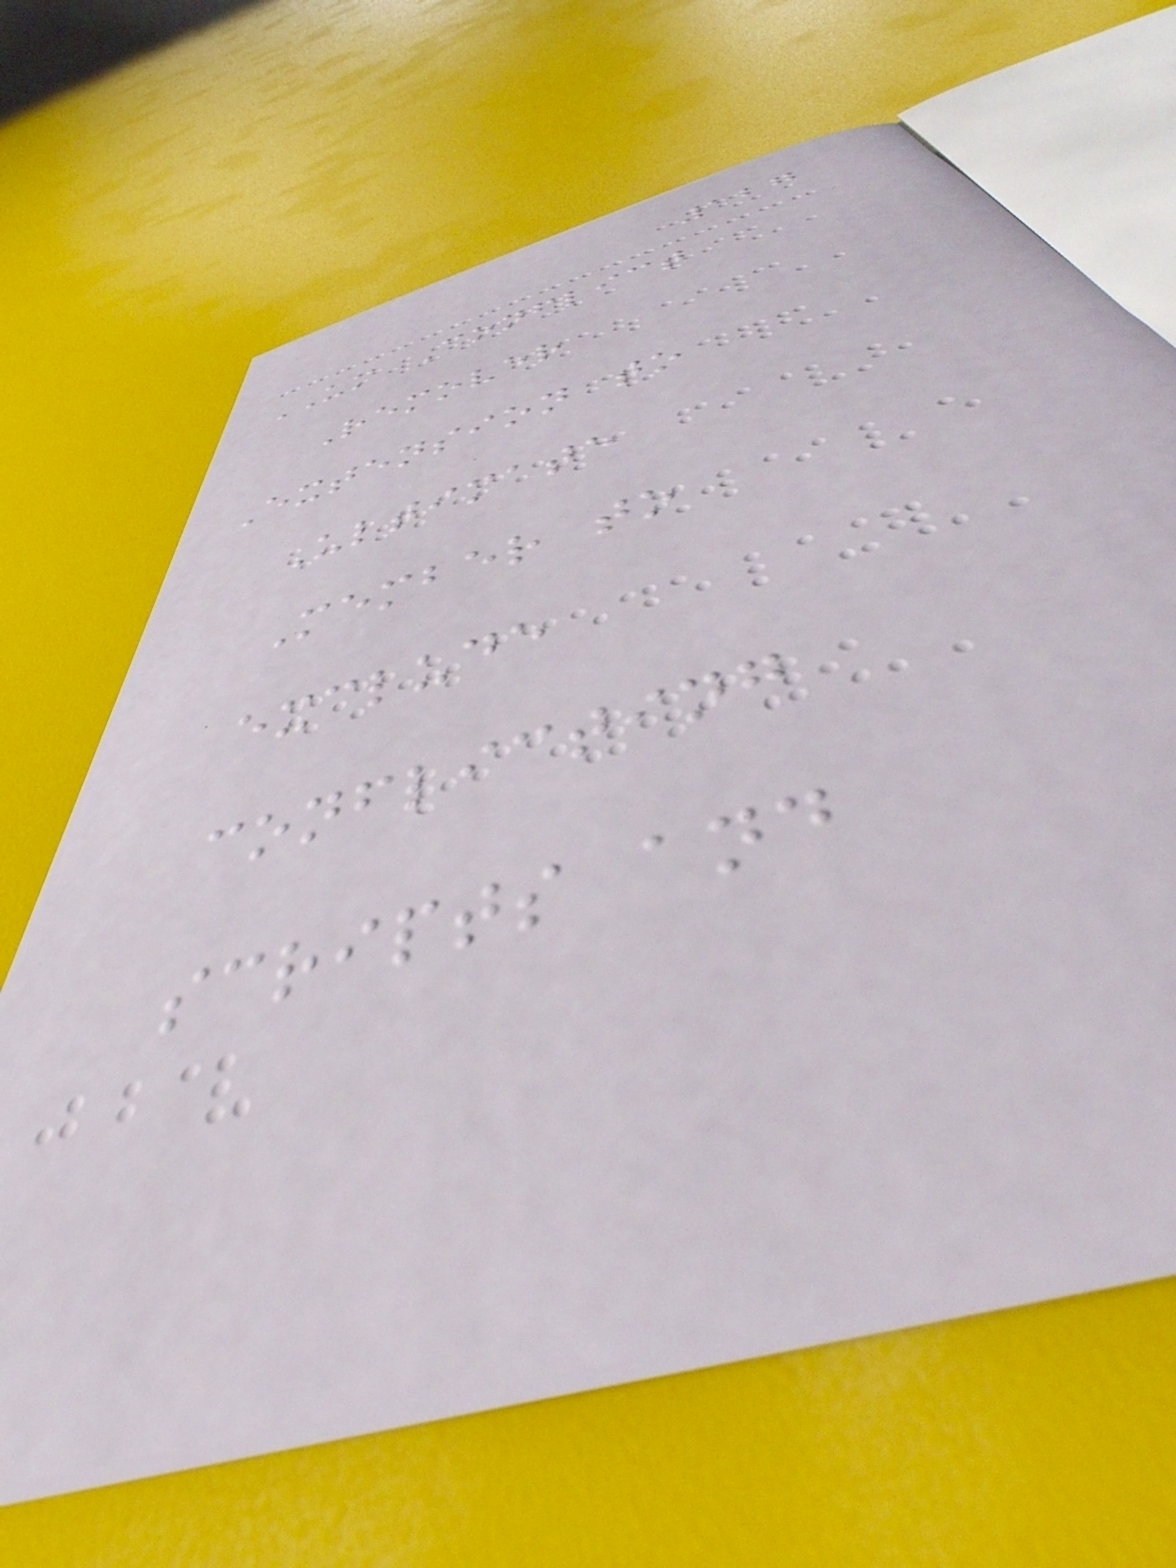127
UM Conflict
Remover
Extension to
Ultimate
Member to
exclude
conflicting
scripts and
